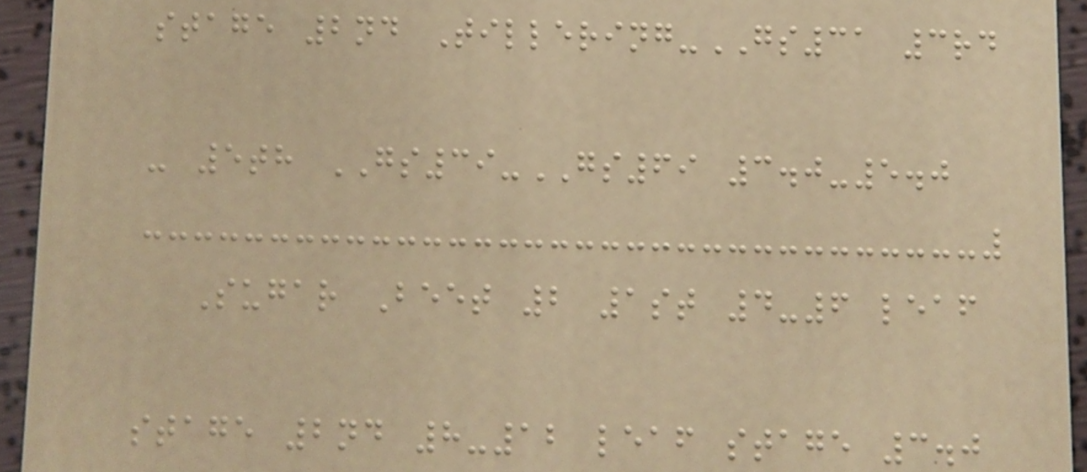stage 2nd Tillering-GS31 3rd
- 5th GS39-GS69 3.0-5.0
Sugar Beet 2 1st 4-6 leaf
stage 2nd 8-12 leaf stage 3.0
